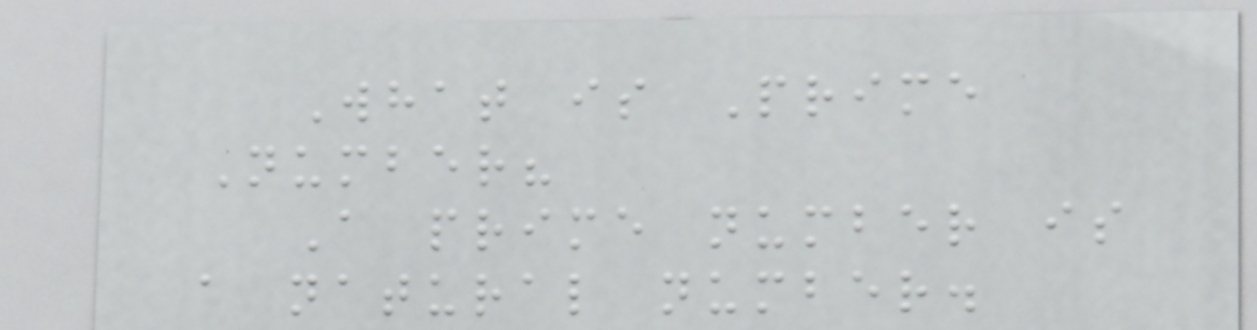What is Prime
Number?
A prime number is
a natural number.
